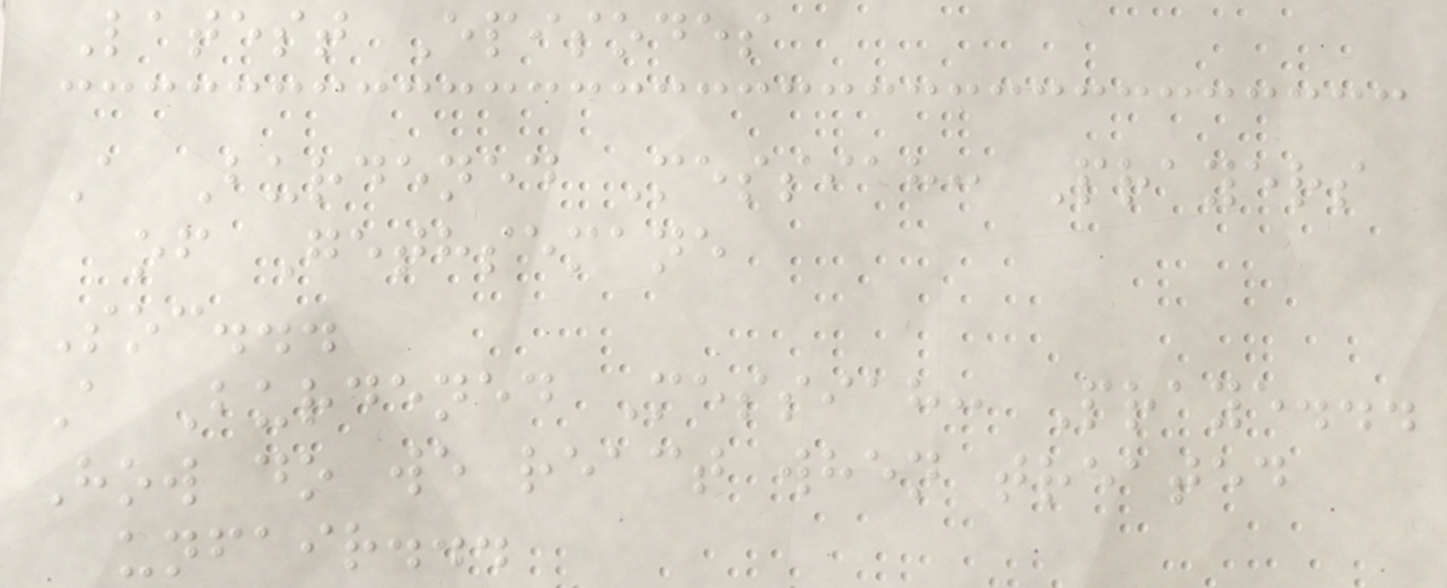Latest Episodes
A Burdened Messiah: Prayers
of Gethsemane
Soc...
A Burdened Messiah: Praye...
How do we react when treated
unfair...
